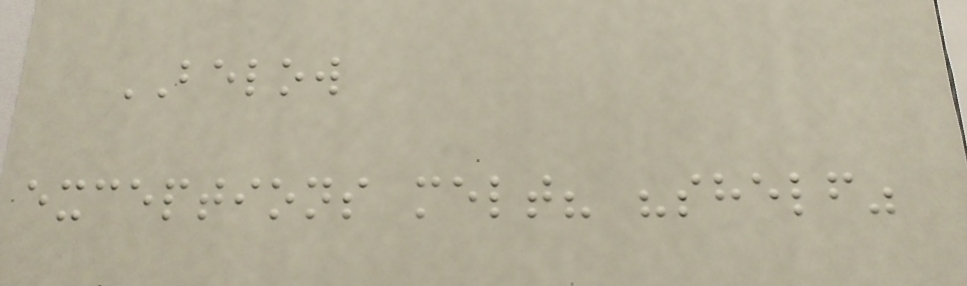BELOW
exceptions melt? "shelf"
